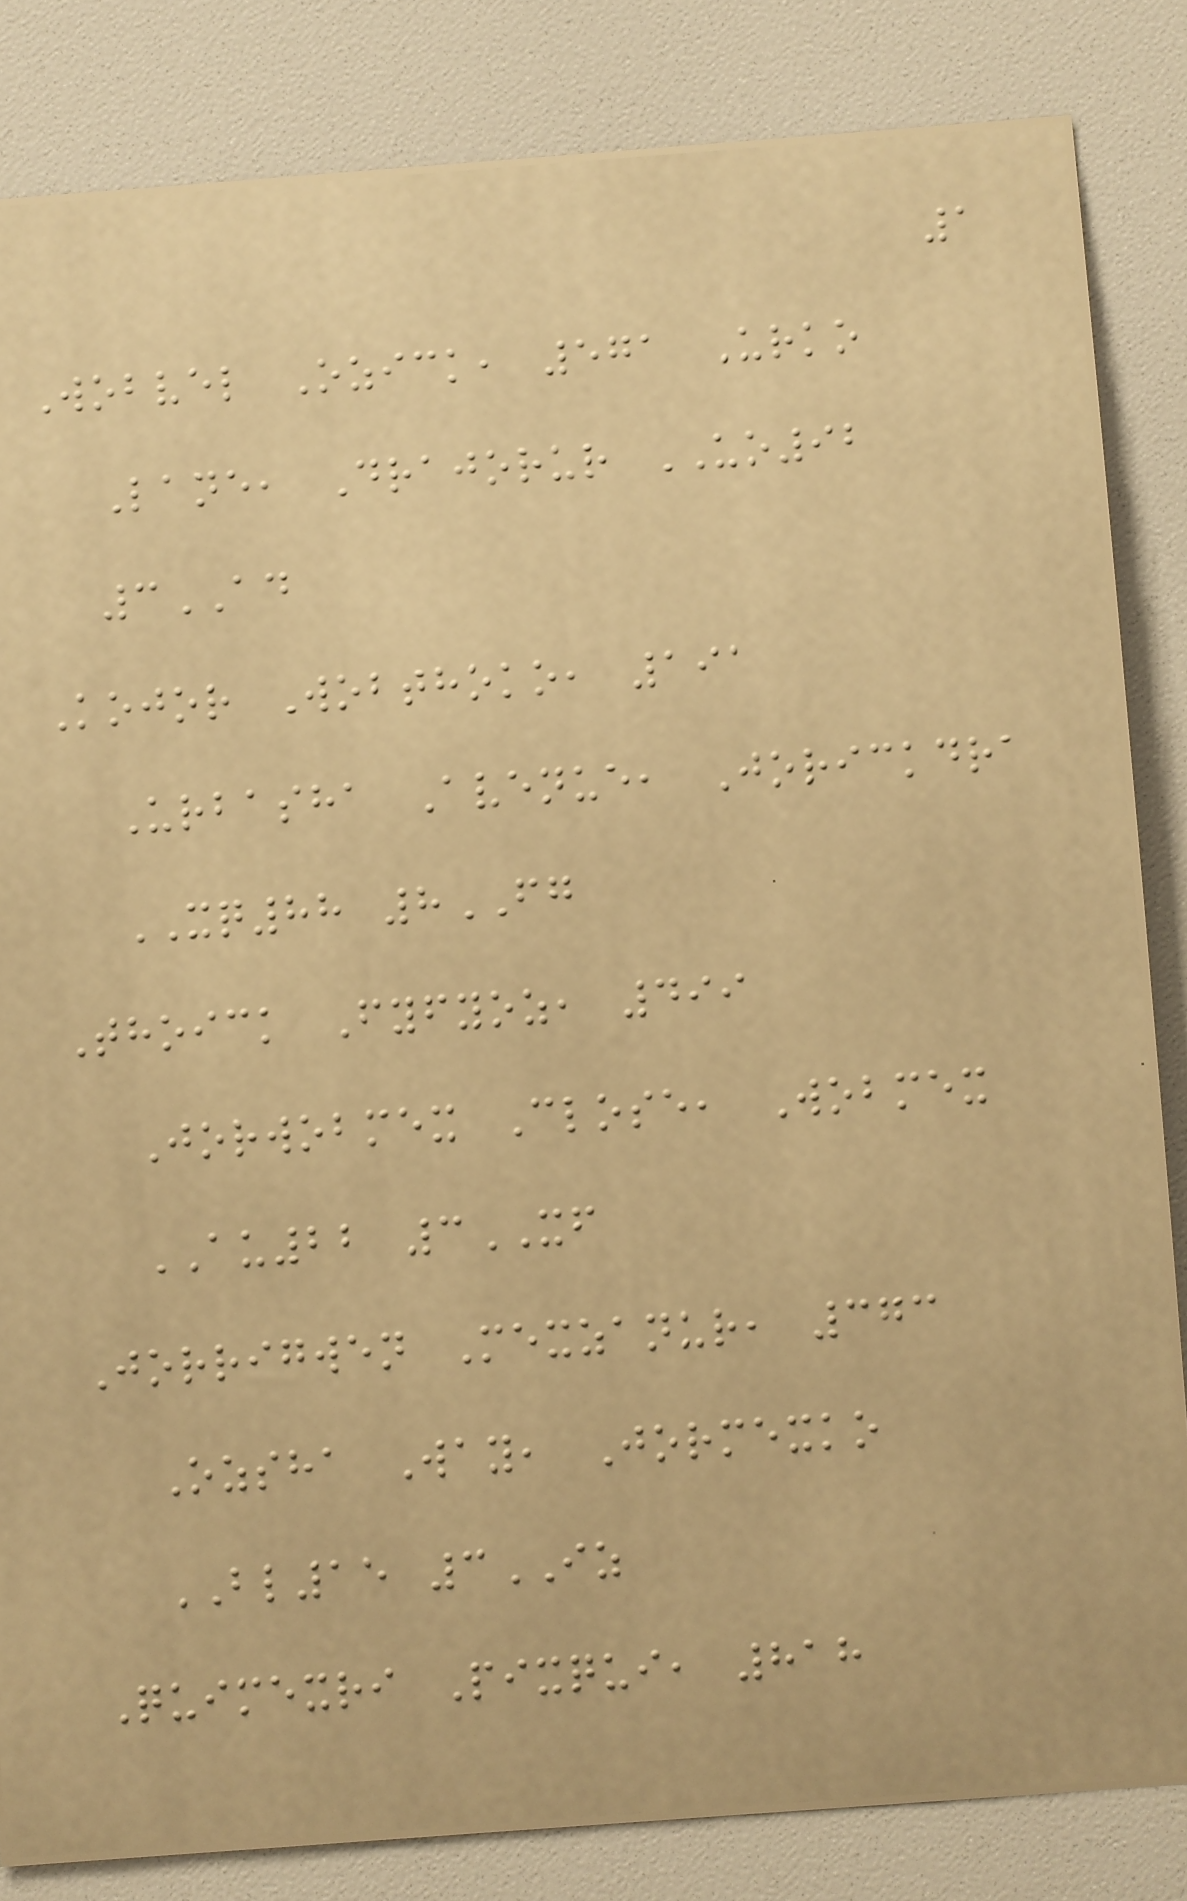1
Wobvel Ozick, 571 Urko
Lane, Drajorur UO92
3AD
Kojor Wobthoko, 191
Urbasha Avenue, Jorickdra
XQ88 8FG
Thoick Fyfyoz, 499
Jorwobmex Close, Wobmex
AU22 3XF
Jorrigwen Mexzanur, 373
Ozsha Way, Jormexko
BL15 3IZ
Quimexri Pixqui, 818
